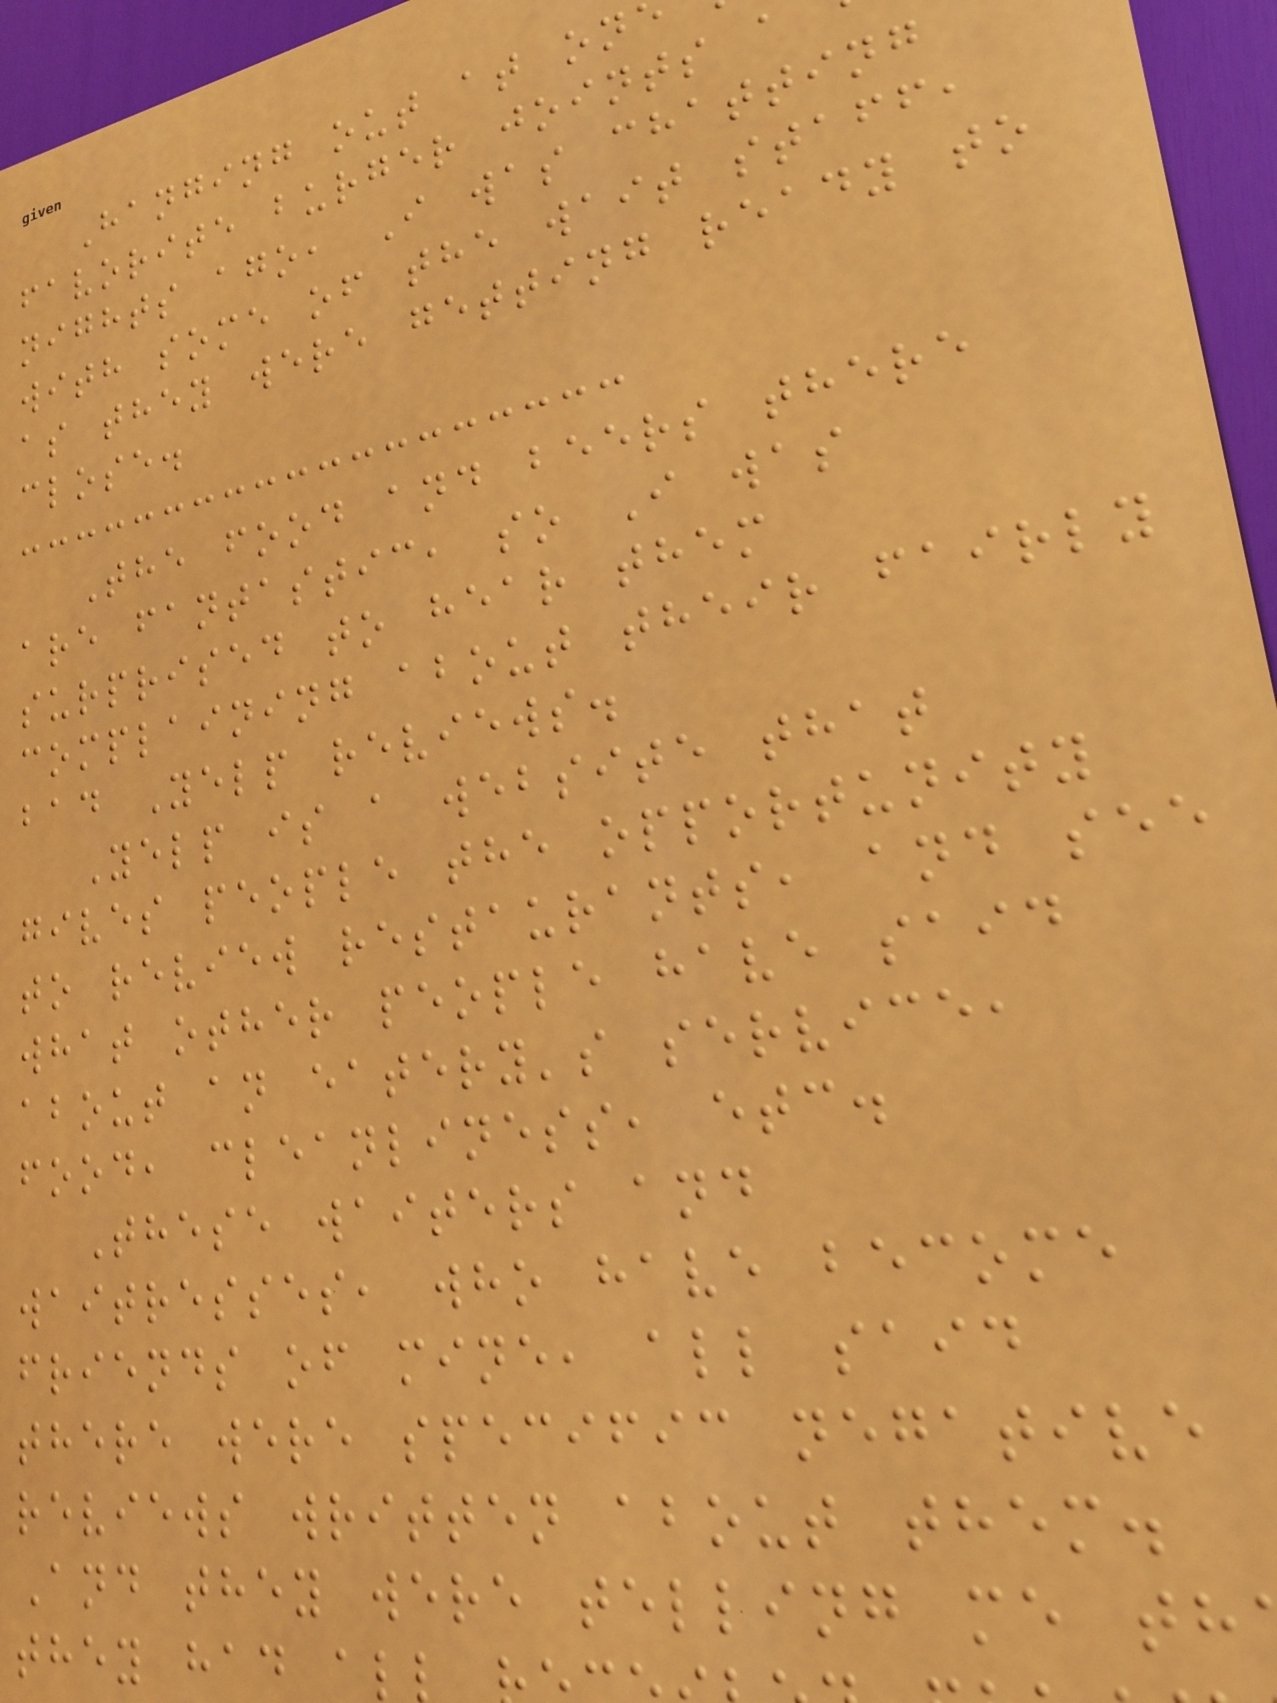Hanging out at on
favorite burger joints a
nights ago, I was chatting
with some of the wait staff,
as they were getting ready to
close.
The food and beers there
are fantastic, so I was
surprised to hear them
complaining about their fairly
bad Yelp reviews.
Yelp is a website that
gives people the opportunity
to review restaurants, and see
what other people have said
about an eatery's service,
food, cleanliness, etc.
These waiters and
waitresses, who have become
friends of mine, all said
there were specific negative
reviews written about them.
And they were telling me th
they had al
